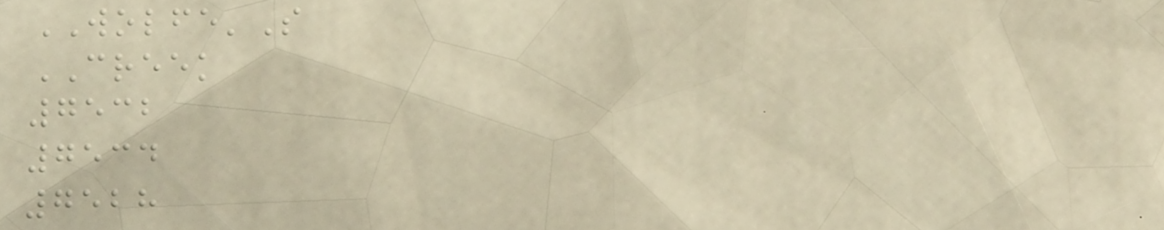WOLFE'S
CREEK
7532
7534
7528
